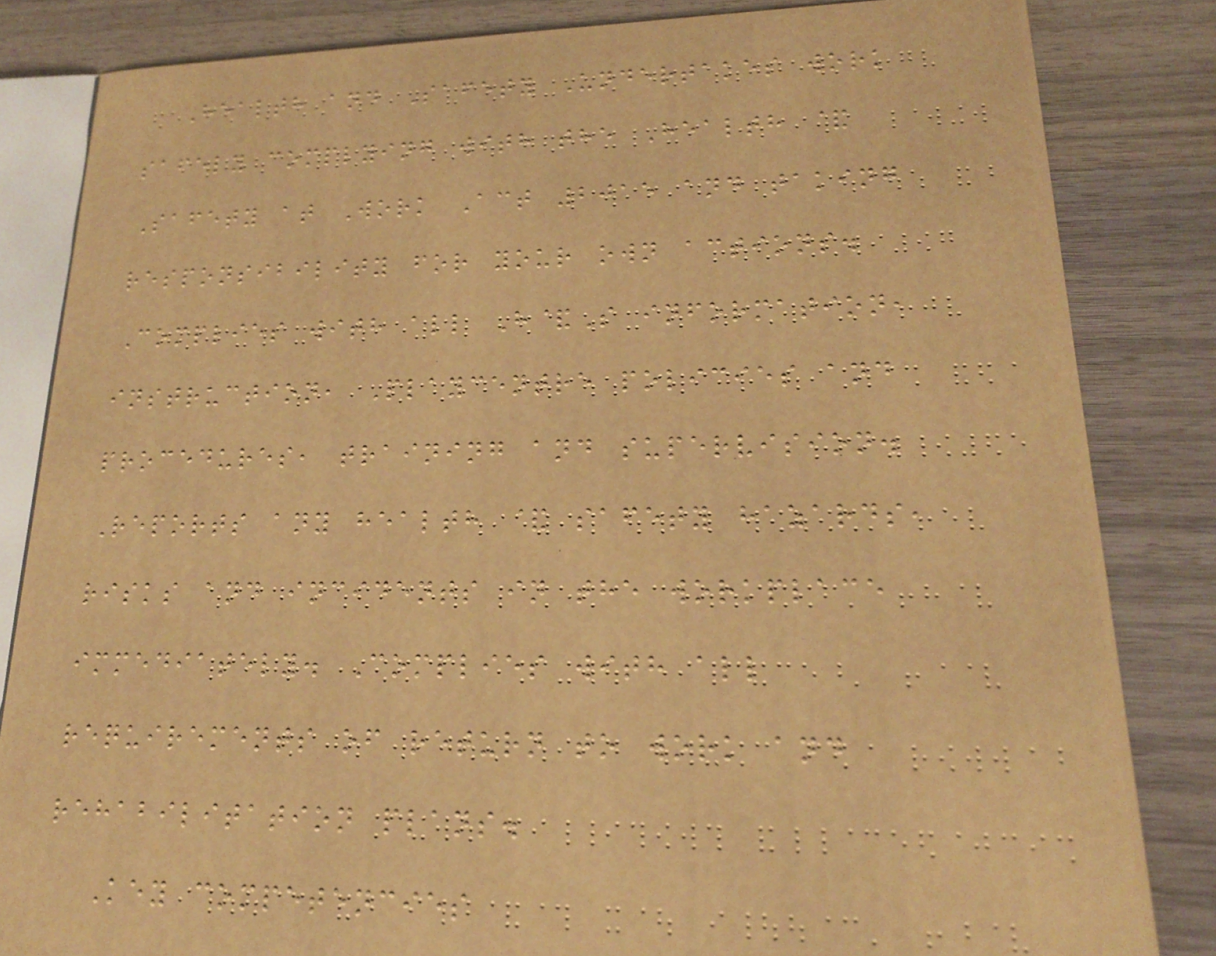Health and Safety Undertakes work
safely complying with the Health &
Safety at Work Act 2015 and taking
responsibility for your own actions.
Complies with all H&S information,
instruction, Playcentre policies and
procedures, training and supervision.
Reports any health & safety hazards,
risks and incidents in the workplace
immediately. Complies with all
requirements of return to work and
rehabilitation plans.
Key competencies
